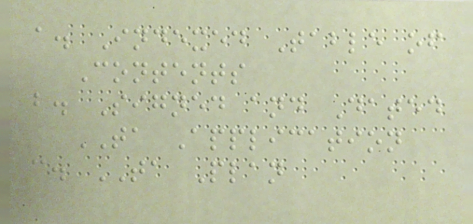a. Indexed Table of
Contents
b. Signed and Dated
TA Application
c. TA Plan
